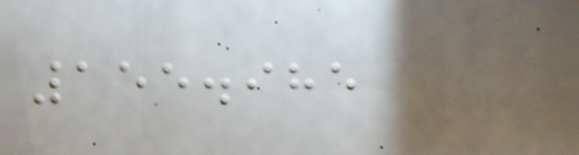155.985
